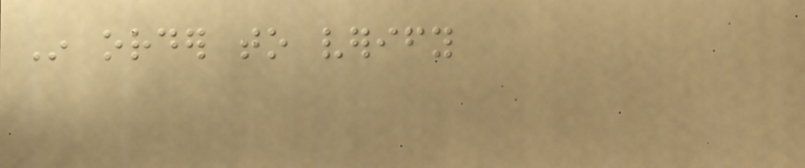In order to verify
